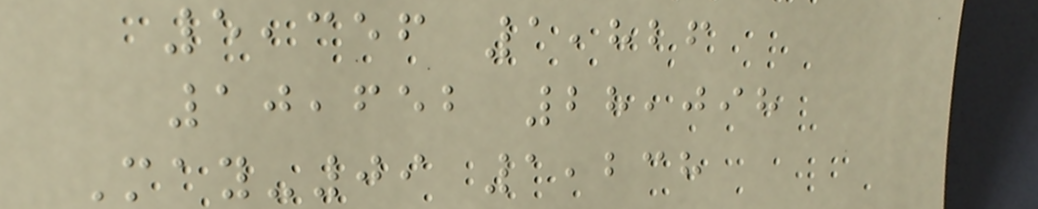5,356 1,826
10,652 28,098
May-09 1,238
